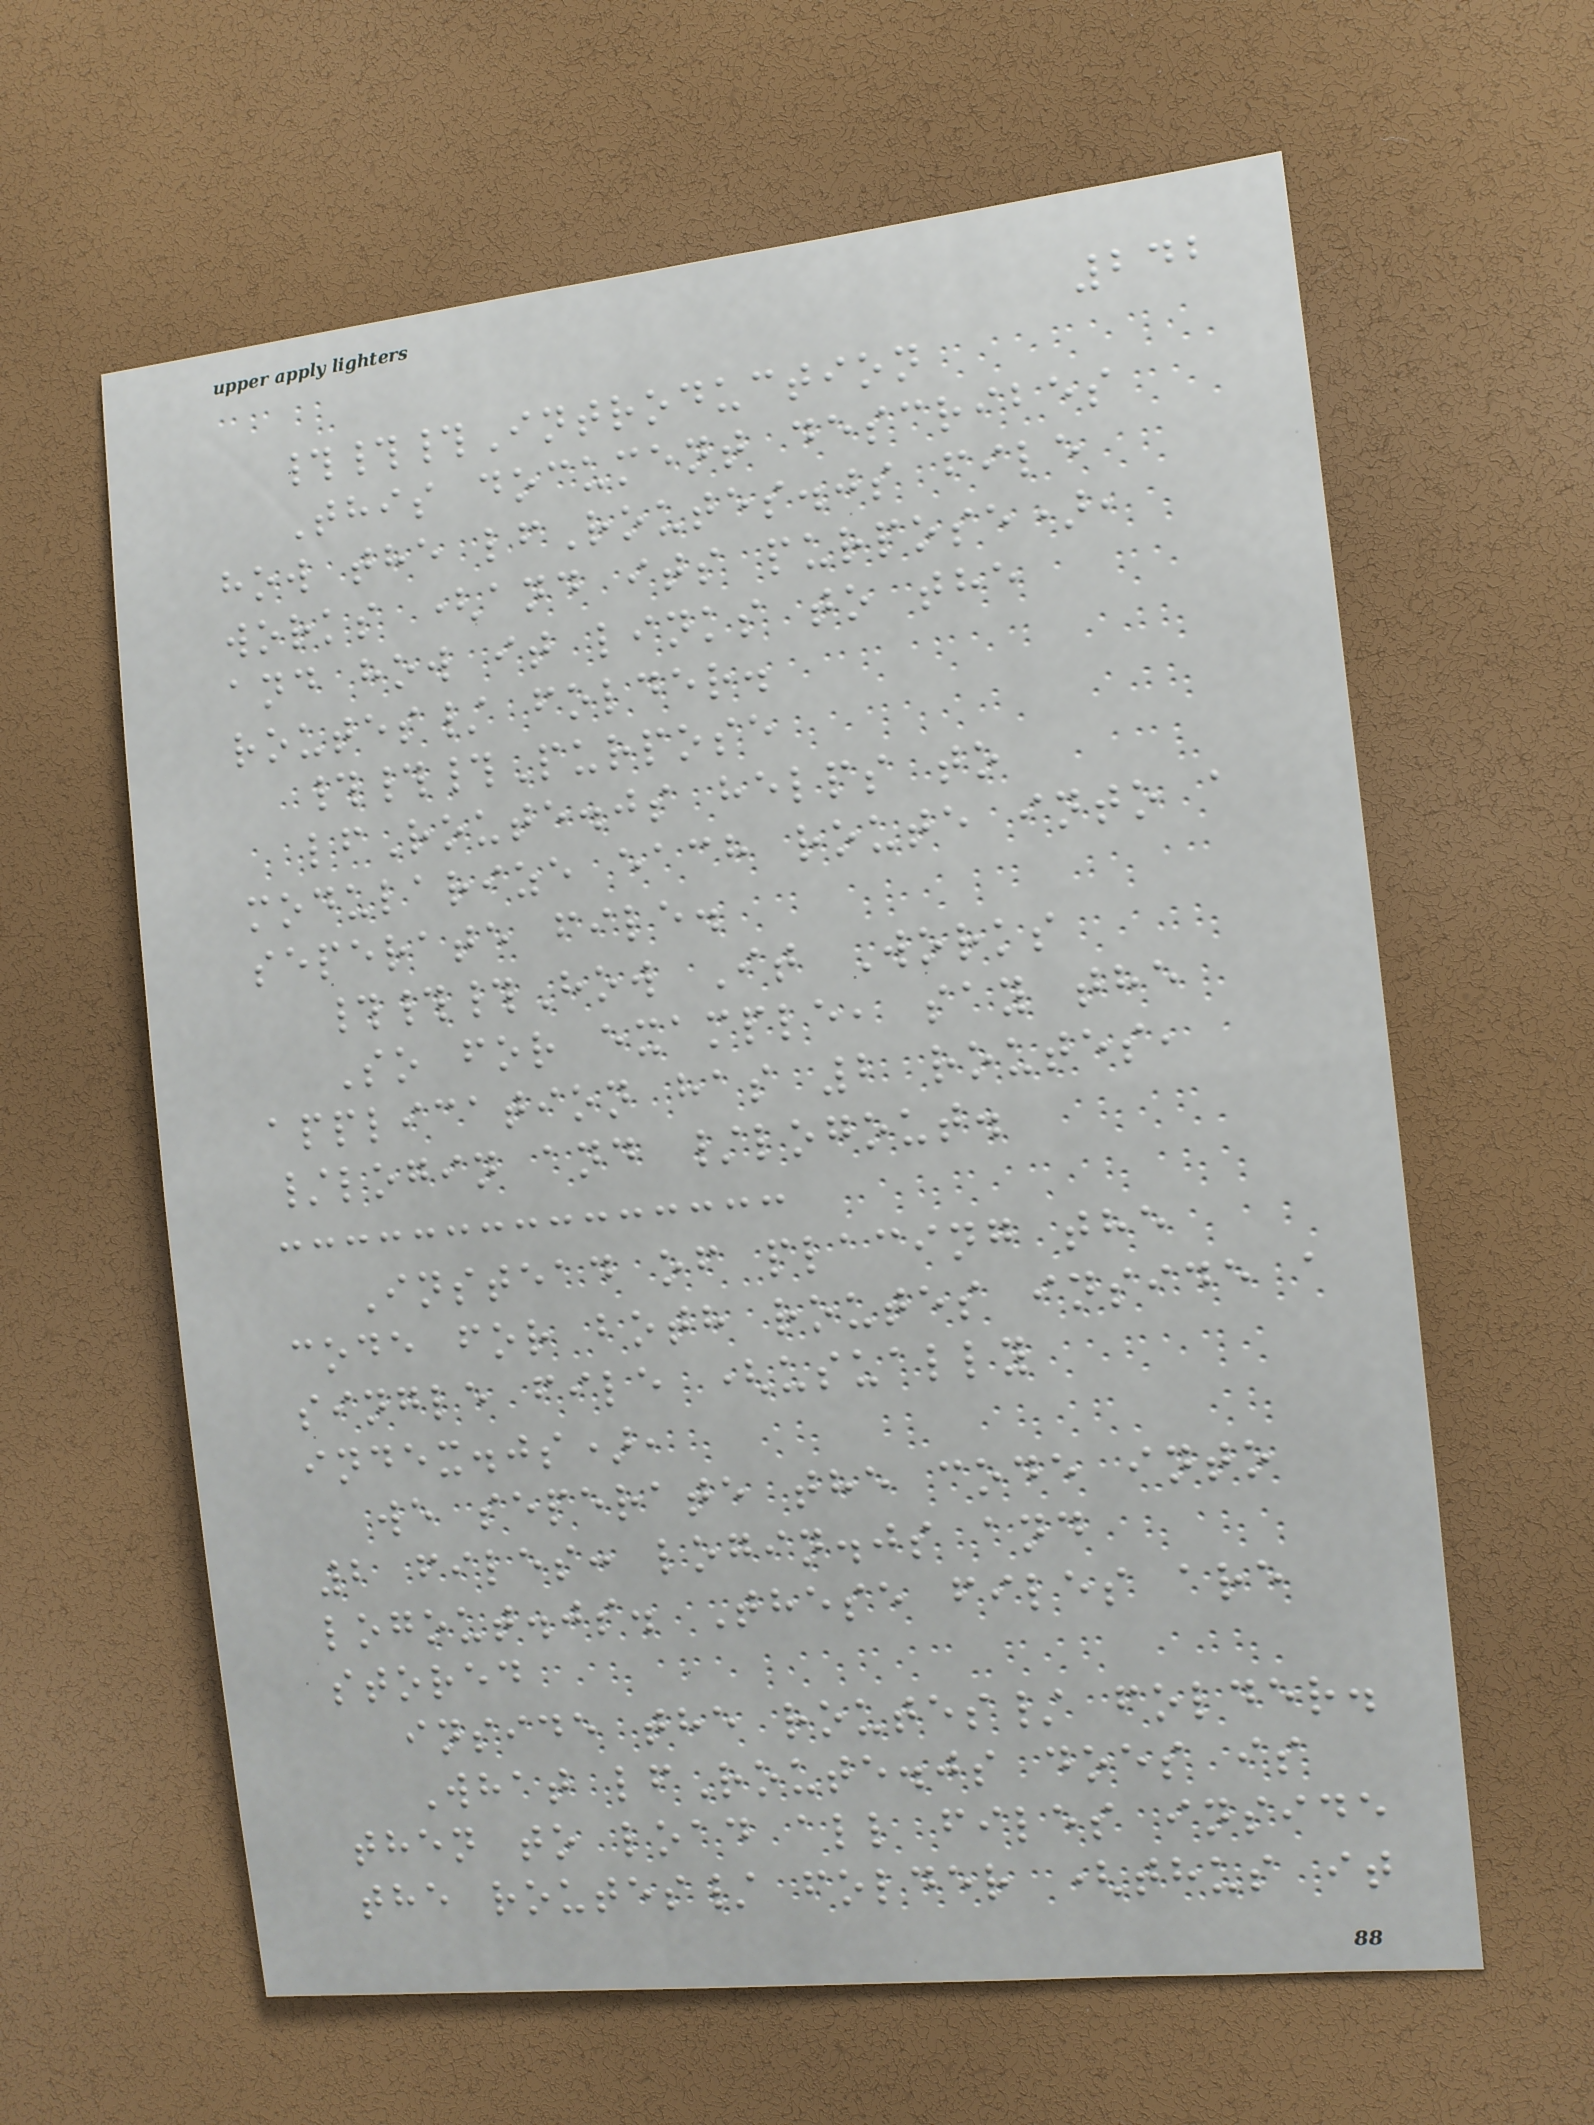242
###Introduction
This document describes
how the lfRoutes.js file
works (and its purpose),
and how it links to the
routes/ folder.
###Purpose
lfRoute.js helps to
modularize each route into a
seperate file.
###How It Works
So for example, say the
application has 2 routes,
/login and /logout.
Instead of placing the
code for both routes inside a
single file (usually
index.js),
we seperate the code into
2 files: login.js and
logout.js. These files are
stored
inside the routes/ folder.
What lfRoute.js does is
then to load all files inside
the routes/ folder (thus it
